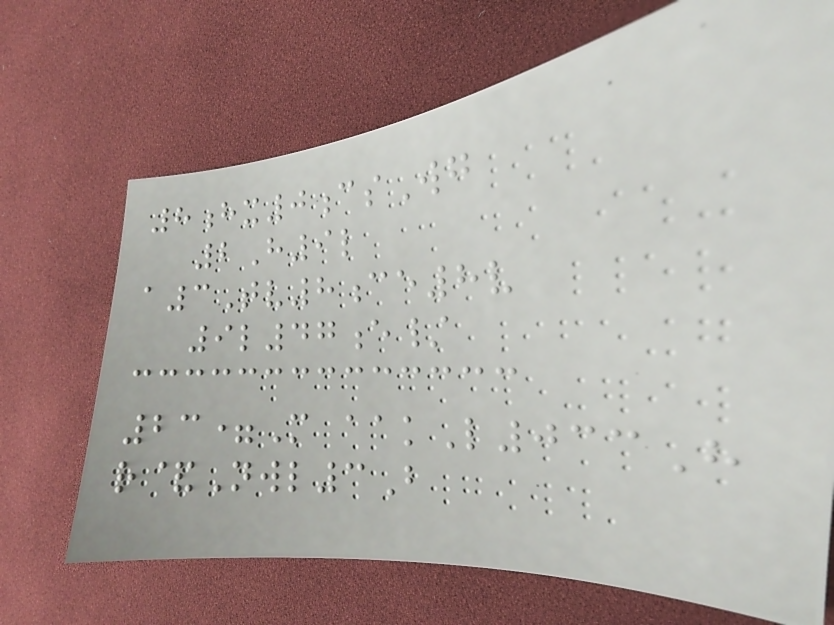8hx0csWg
2H9l
a3Tv8ce8v
9l47e/
23=M aakL033H
r&Nwl3B
